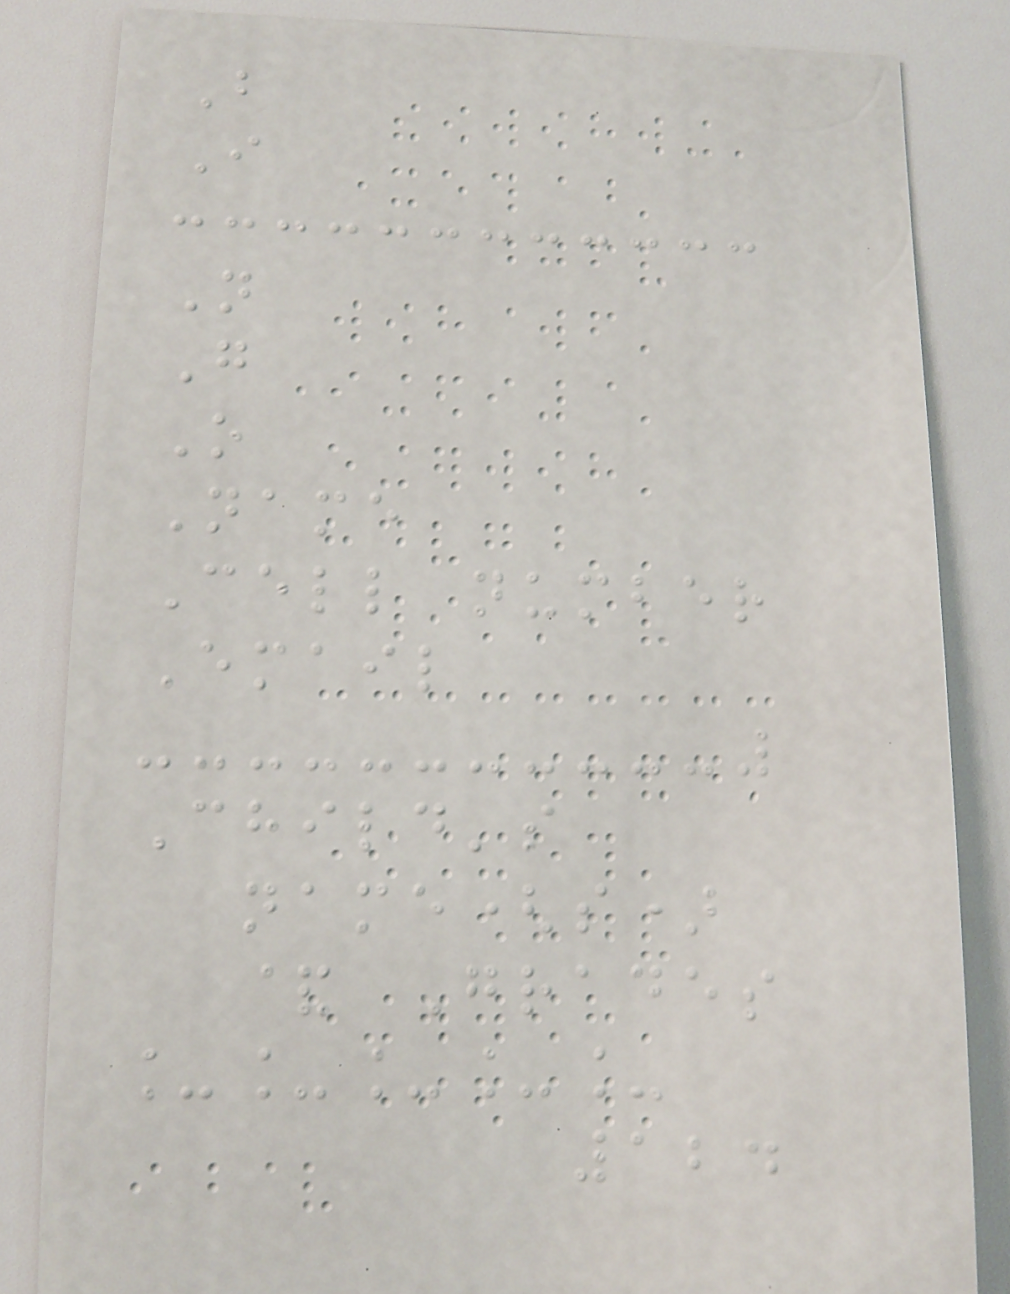B
I
N
G
O
Name
Cell number
Email
Child's
name(s)
& Grades
_____
124
